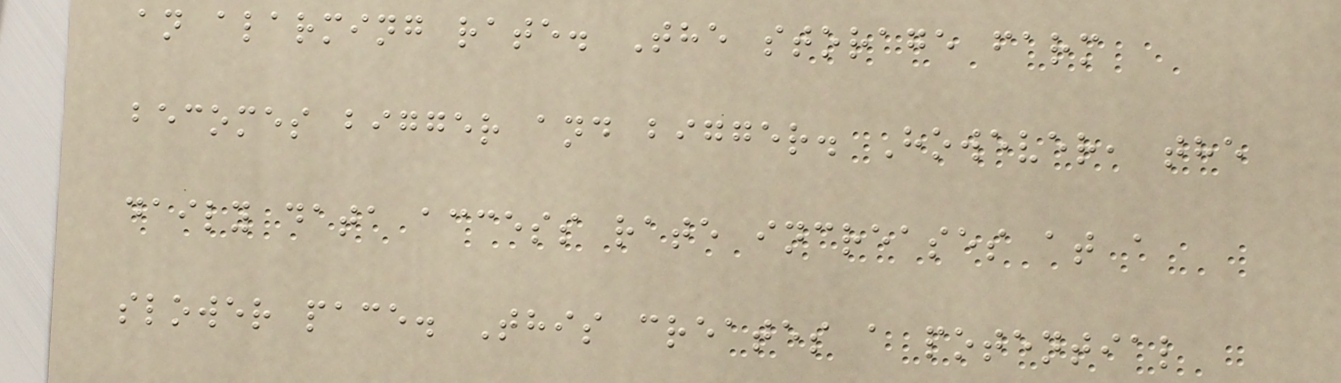an alarming rate. The storage farm
becomes bigger and bigger. However, the
daily data access rate increases at a
slower pace. This creates a potential
